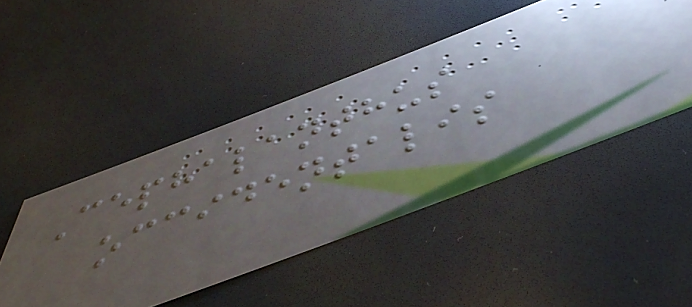Cephalanthus
occidentalis
